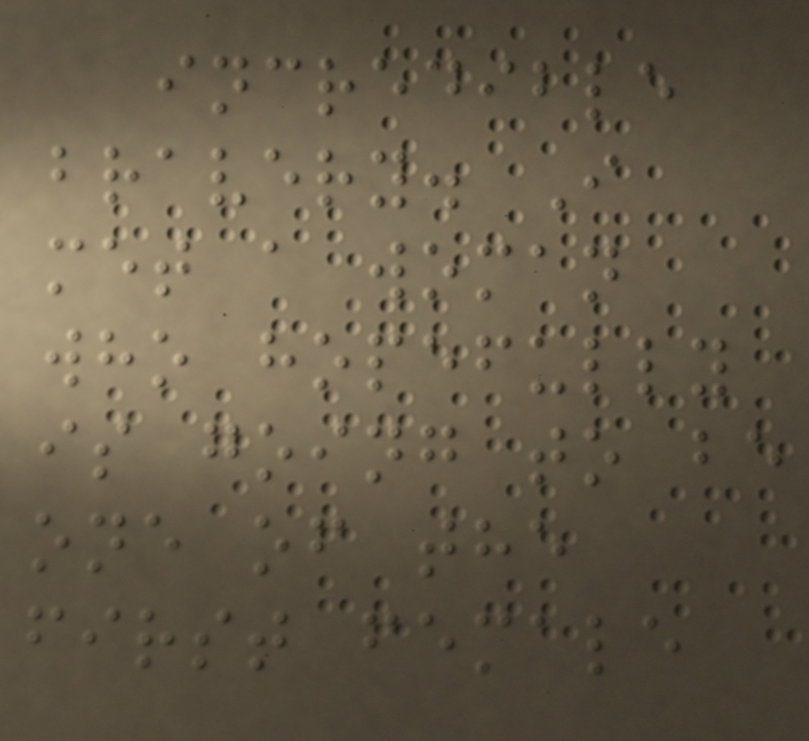incredible
bravery. I
met a woman
who hopefully
is going to be
one of the
first female
